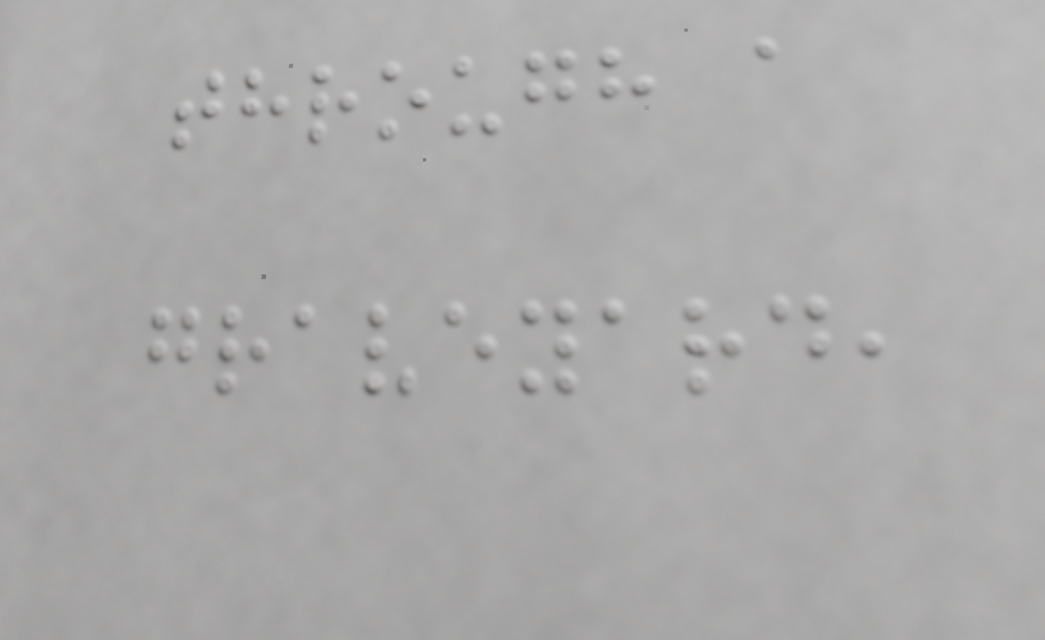through a
graveyard,
